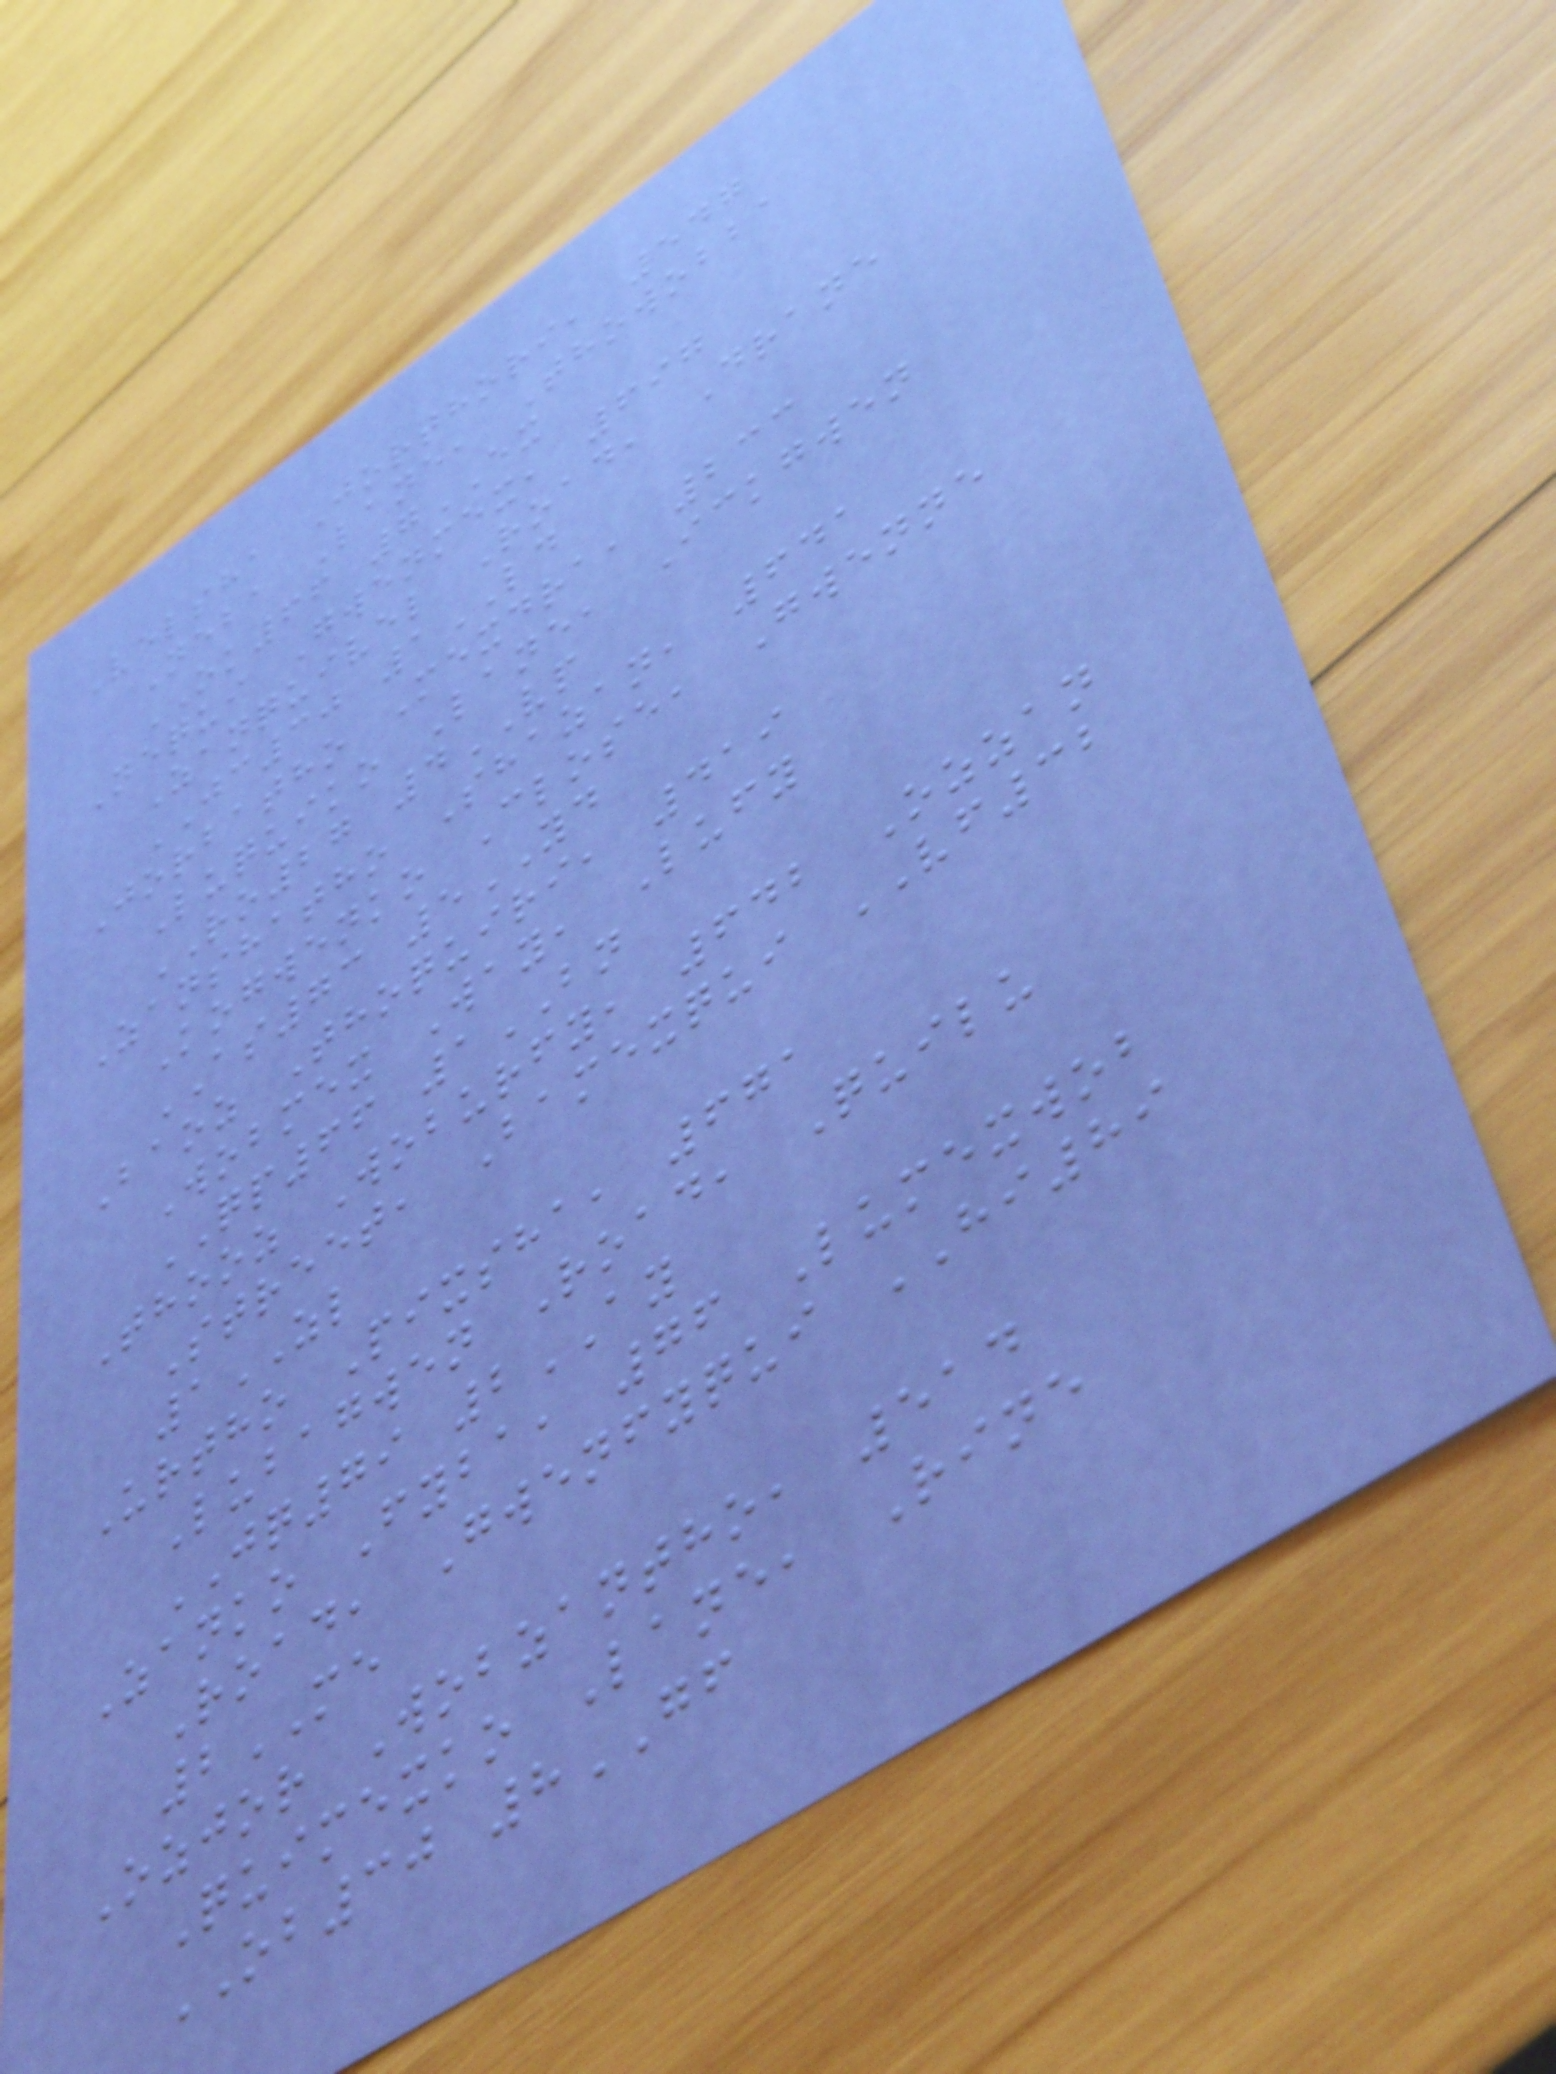Velsha Jorthori, 547
Neba Lane, Thowobba
OK66 7EX
Nequi Gwenmex, 697
Zanquivel Road, Drane
JC30 1LD
Jorbatho Mexdra, 233
Luquiko Lane, Ickgwen
RO27 4VP
Zanshatho Shazan, 641
Kogwenko Close, Gwenne
AS73 5YD
Baoz Thoquiri, 419
Wobmex Way, Lufy
QP66 1BN
Thooz Woburfy, 642 Ozzan
Street, Bamexqui VF32
1ZL
Urtho Pixsha, 671
Lubagwen Road, Quilu
JQ79 2AY
Zanko Fyba, 76 Lumexwob
Road, Gwenfyqui HI89
2ME
Ozjor Wobzantho, 514
Quimexko Lane, Rine
OB30 8GF
